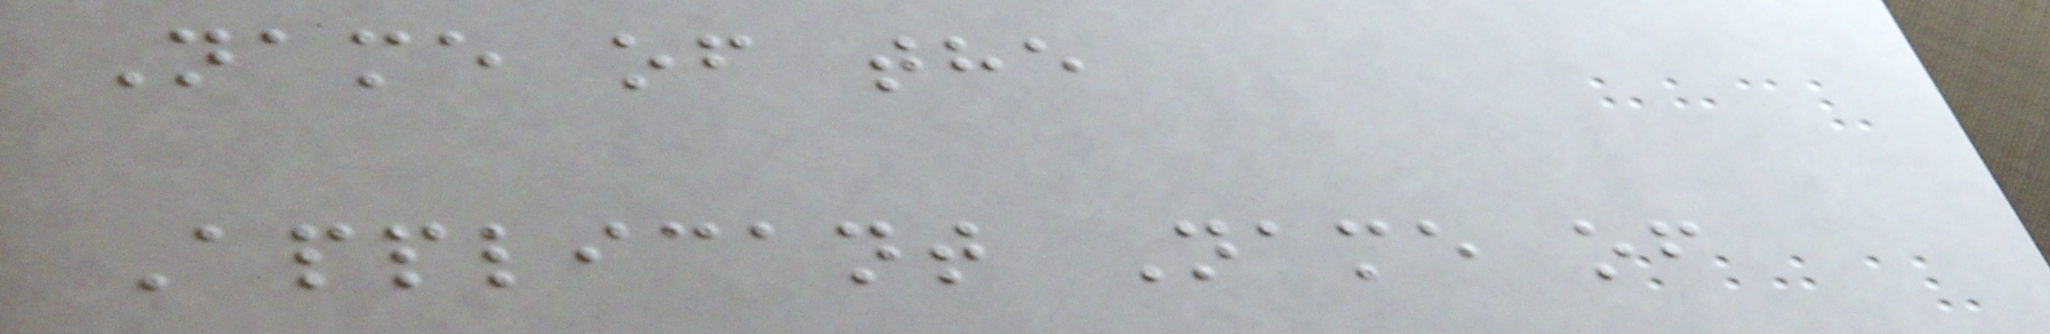Name of the
Applicant Name of
